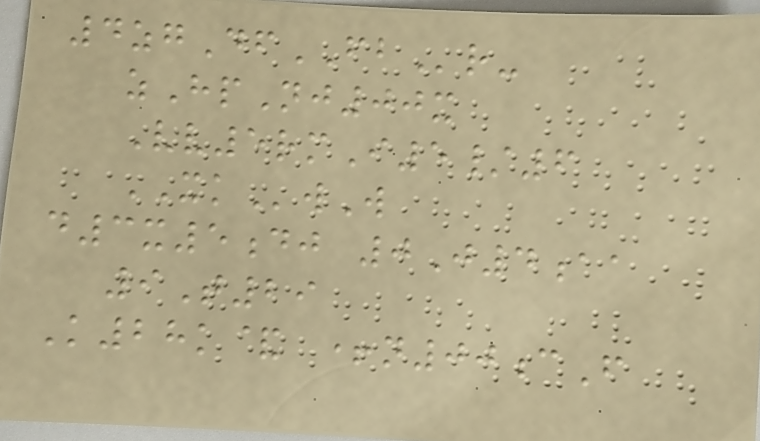4zgDfFBr-
zHpNj00x
Vv5rmI5/6
XKwW
d3x5dj 0J4aa
9T29
K28k& +n00cF
